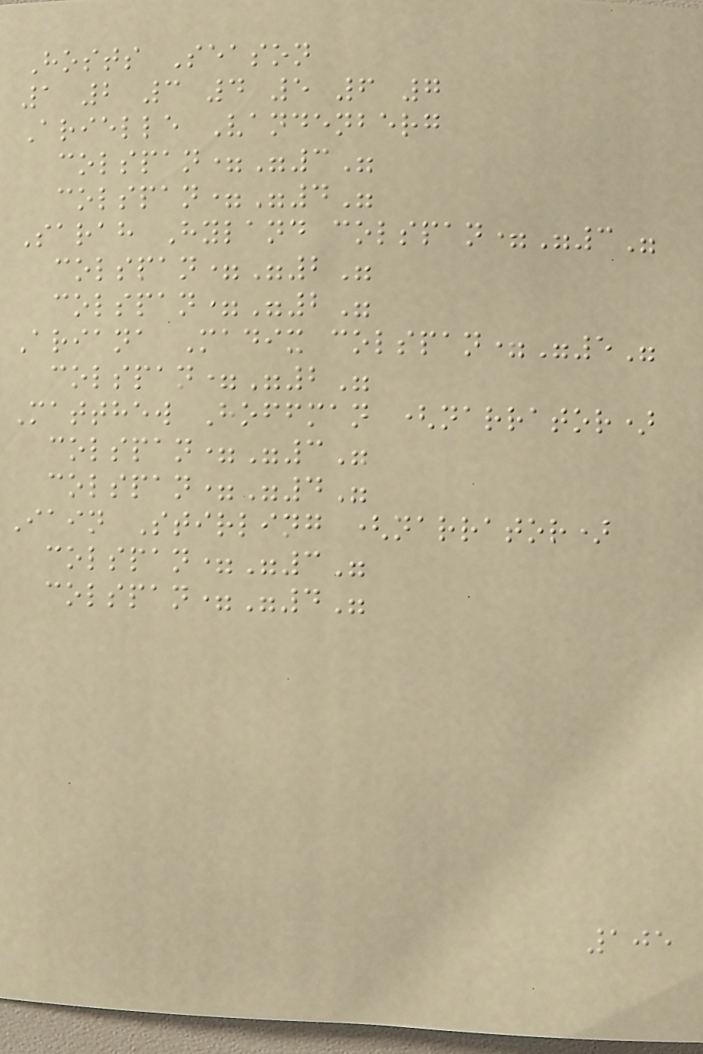Hosts Season
1 2 3 4 5 6 7
Arielle Vandenberg
colspan="3"
colspan="4"
Sarah Hyland colspan="3"
colspan="2"
colspan="2"
Ariana Madix colspan="5"
colspan="2"
Matthew Hoffman (narrator)
colspan="3"
colspan="4"
Iain Stirling (narrator)
colspan="3"
colspan="4"
105
